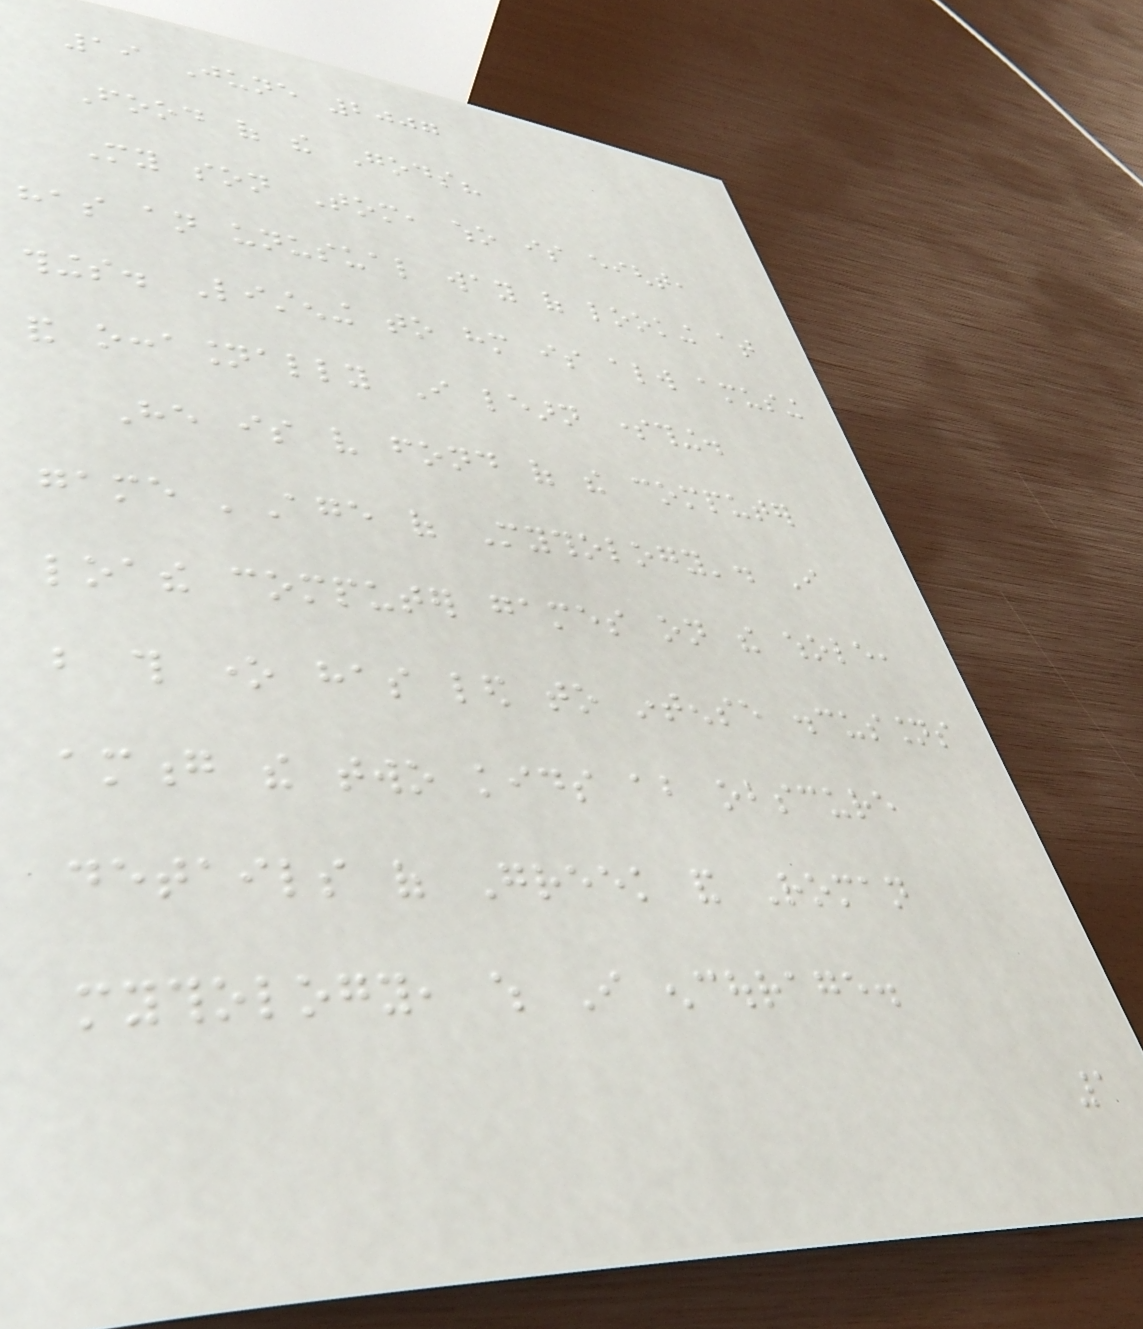19 June 2007
Food of the Gods?
My son Tom, who is eight,
has an unusual way of looking at
things. Listening to him is always amusing
and occasionally I learn something.
He is very fond of the computer
game 'Age of Mythology'. I
loathe computer games on the whole,
but this one has led to intense discussions
among the two kids about obscure
details of Greek and Roman
mythology, which I encourage.
1
